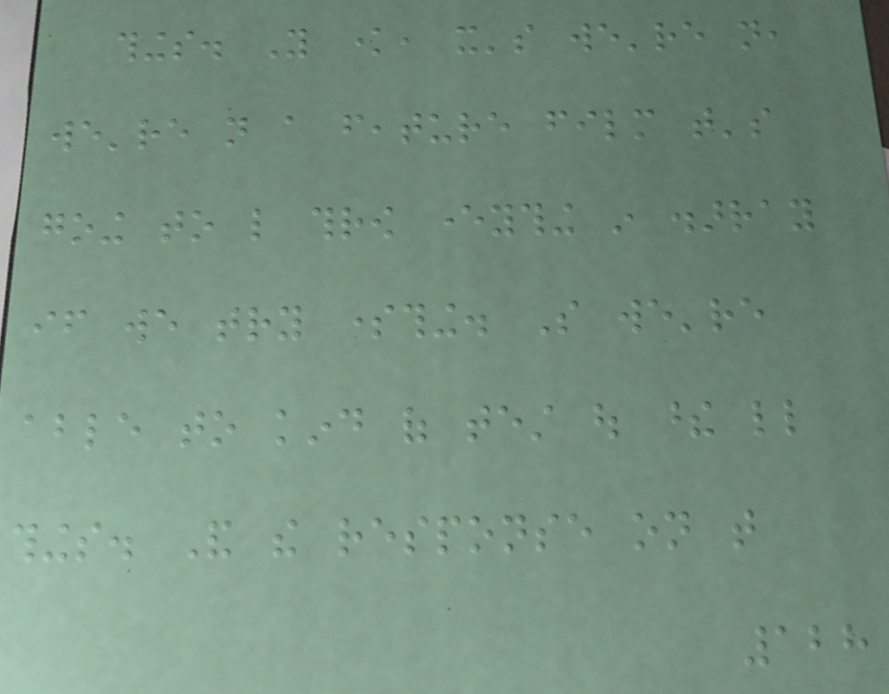things. You know, it's we're not,
we're not a feature film that's
going to like throw everything in disarray
if we try something. So we're
able to kind of test out these little
things. And the response on that
128
